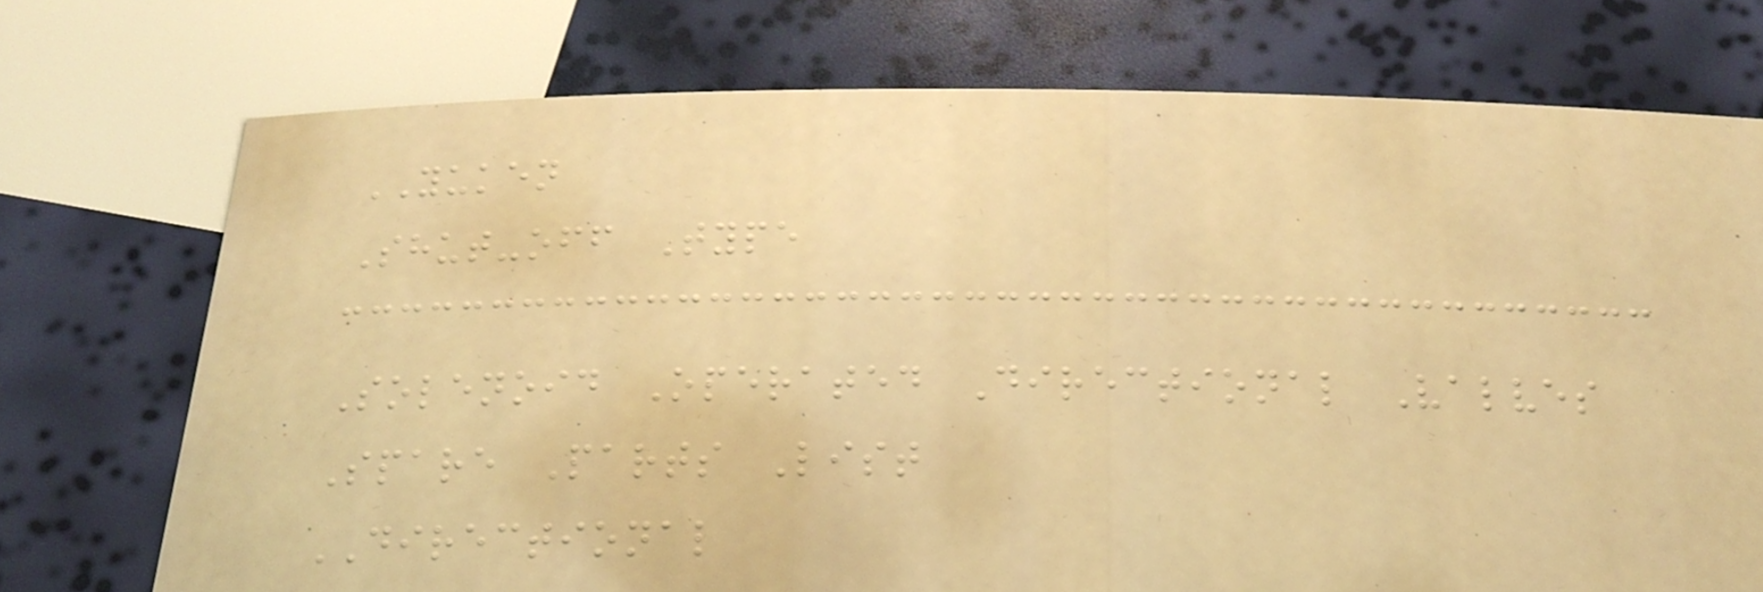YUKEN
Shut-off Type
Solenoid Operated Directional Valves
Spare Parts List
DIRECTIONAL
